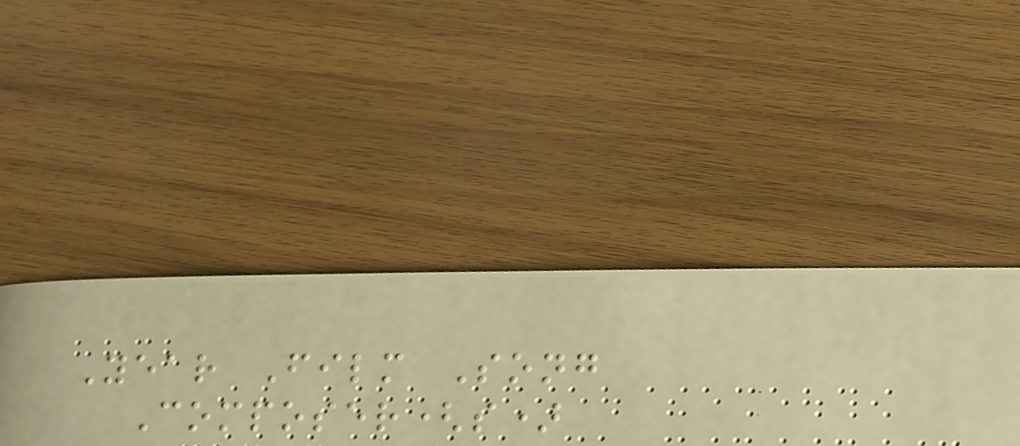Year Film Song
Composer(s)
